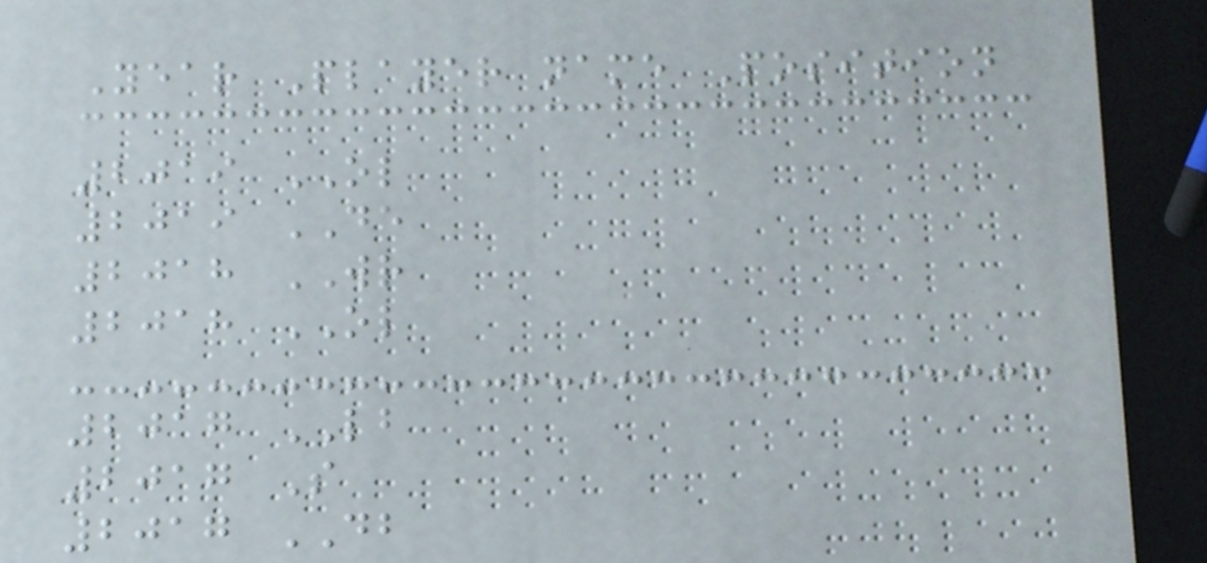Year Player name Position
2019 OL
2019 DE
2018 WR
2018 OL
2017 LB
2017 S
2017 DB
